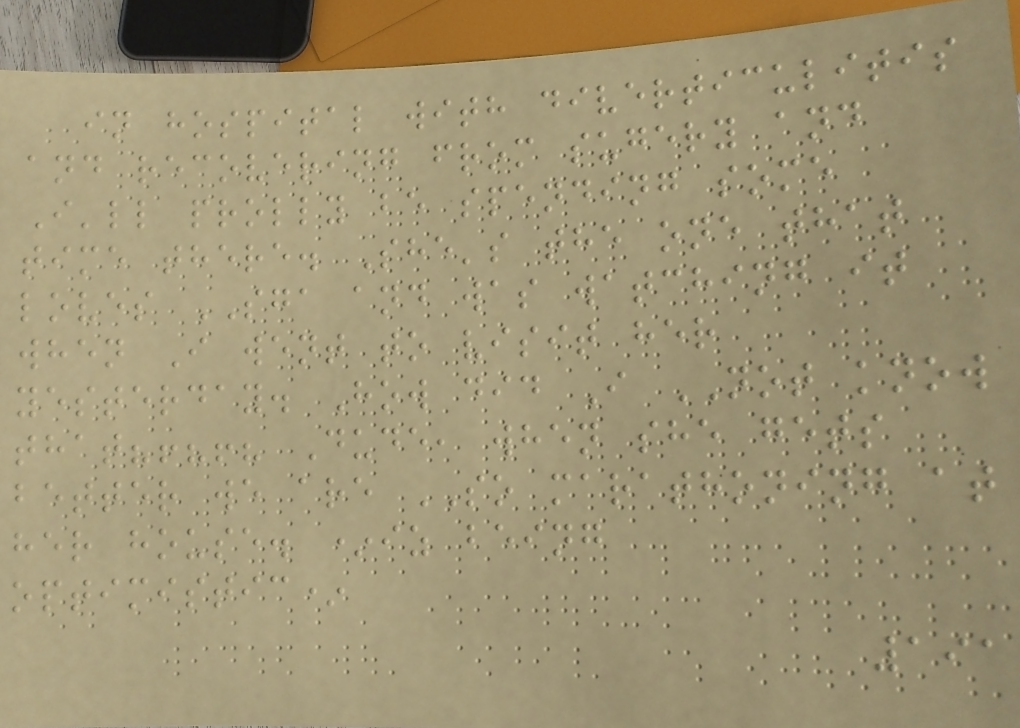in hospital with diverticulitis
and recovering from sugery and
I'll prolly be spending some
time there. She's the one that
loves SGA and was watching it
when I went to visit her
yesterday. How did I NOT know
that?!?!? Dude, when she gets
better we are SO marathoning at
her house. *iz being
optimistic*
191
